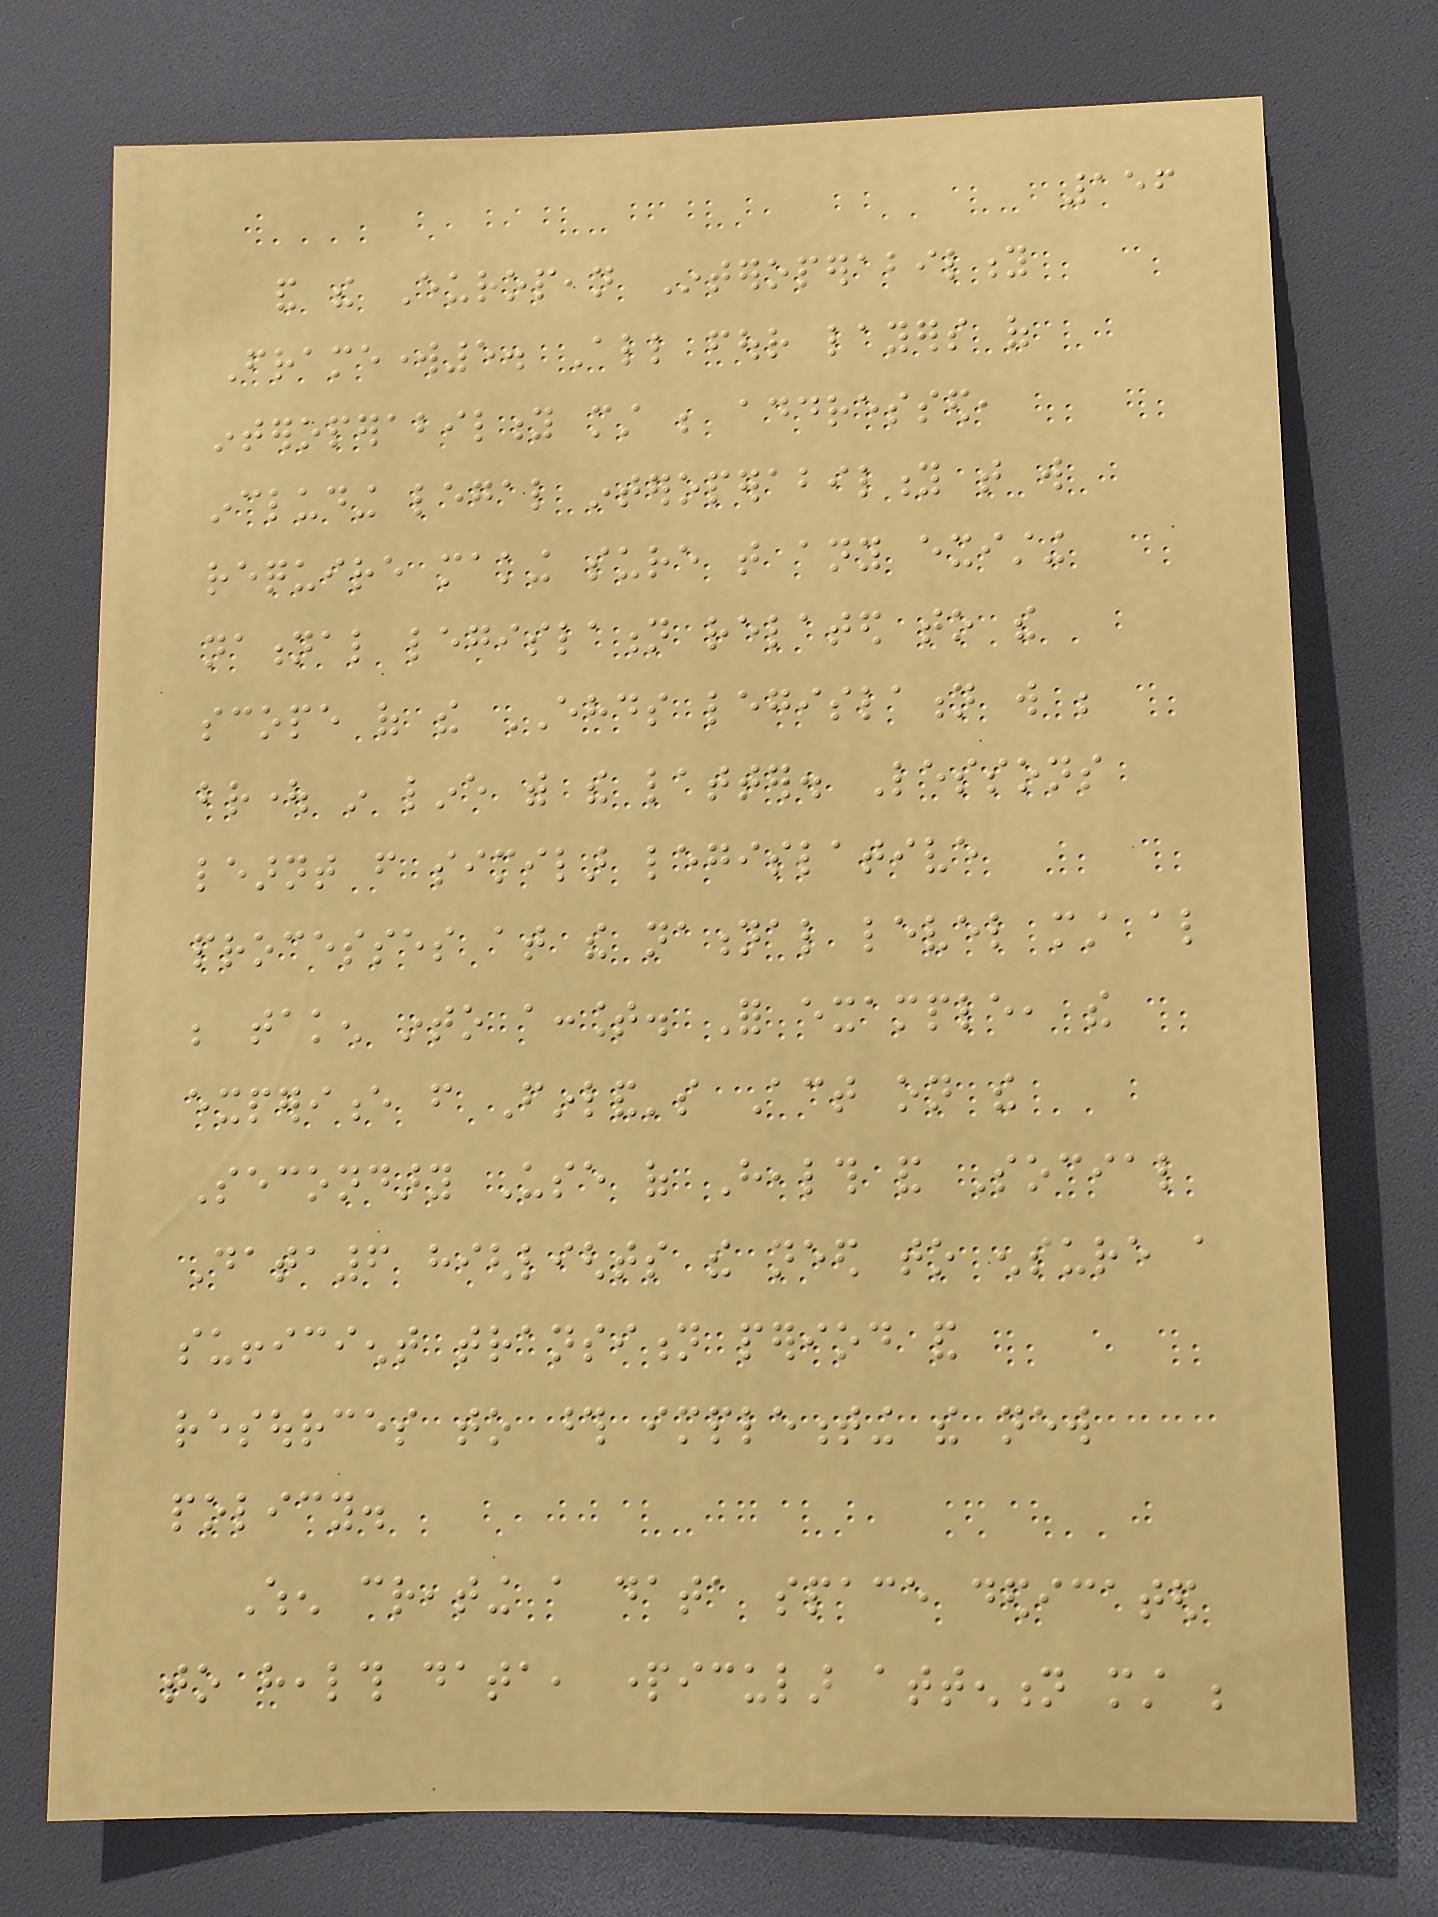156
and the European Interoperability
Framework5. All four layers of
interoperability must be addressed,
including legal interoperability that will
require making sure that any existing
national legislation related to the
scope of the EHDS legislation will be
brought in line with the latter. Lessons
learnt from similar legislative
processes at the national level must also
be taken into account. For example, the
experience from Finland's Act on the
Secondary Use of Health and Social
Data6 highlights the need to ensure a
sufficient transition period and
resources to those implementing the new
policy.
When creating a data space dedicated
to health data, particular attention must be
